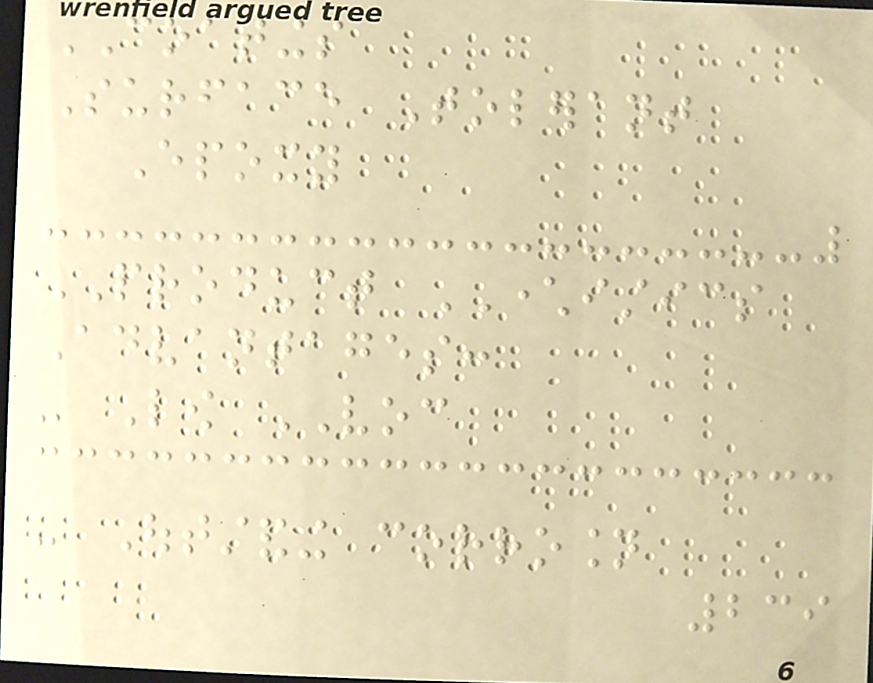COATINGS
Surface Tolerant
Epoxy
PRODUCT CHARACTERISTICS
Advantages:
- Low VOC
- Outstanding corrosion
239
